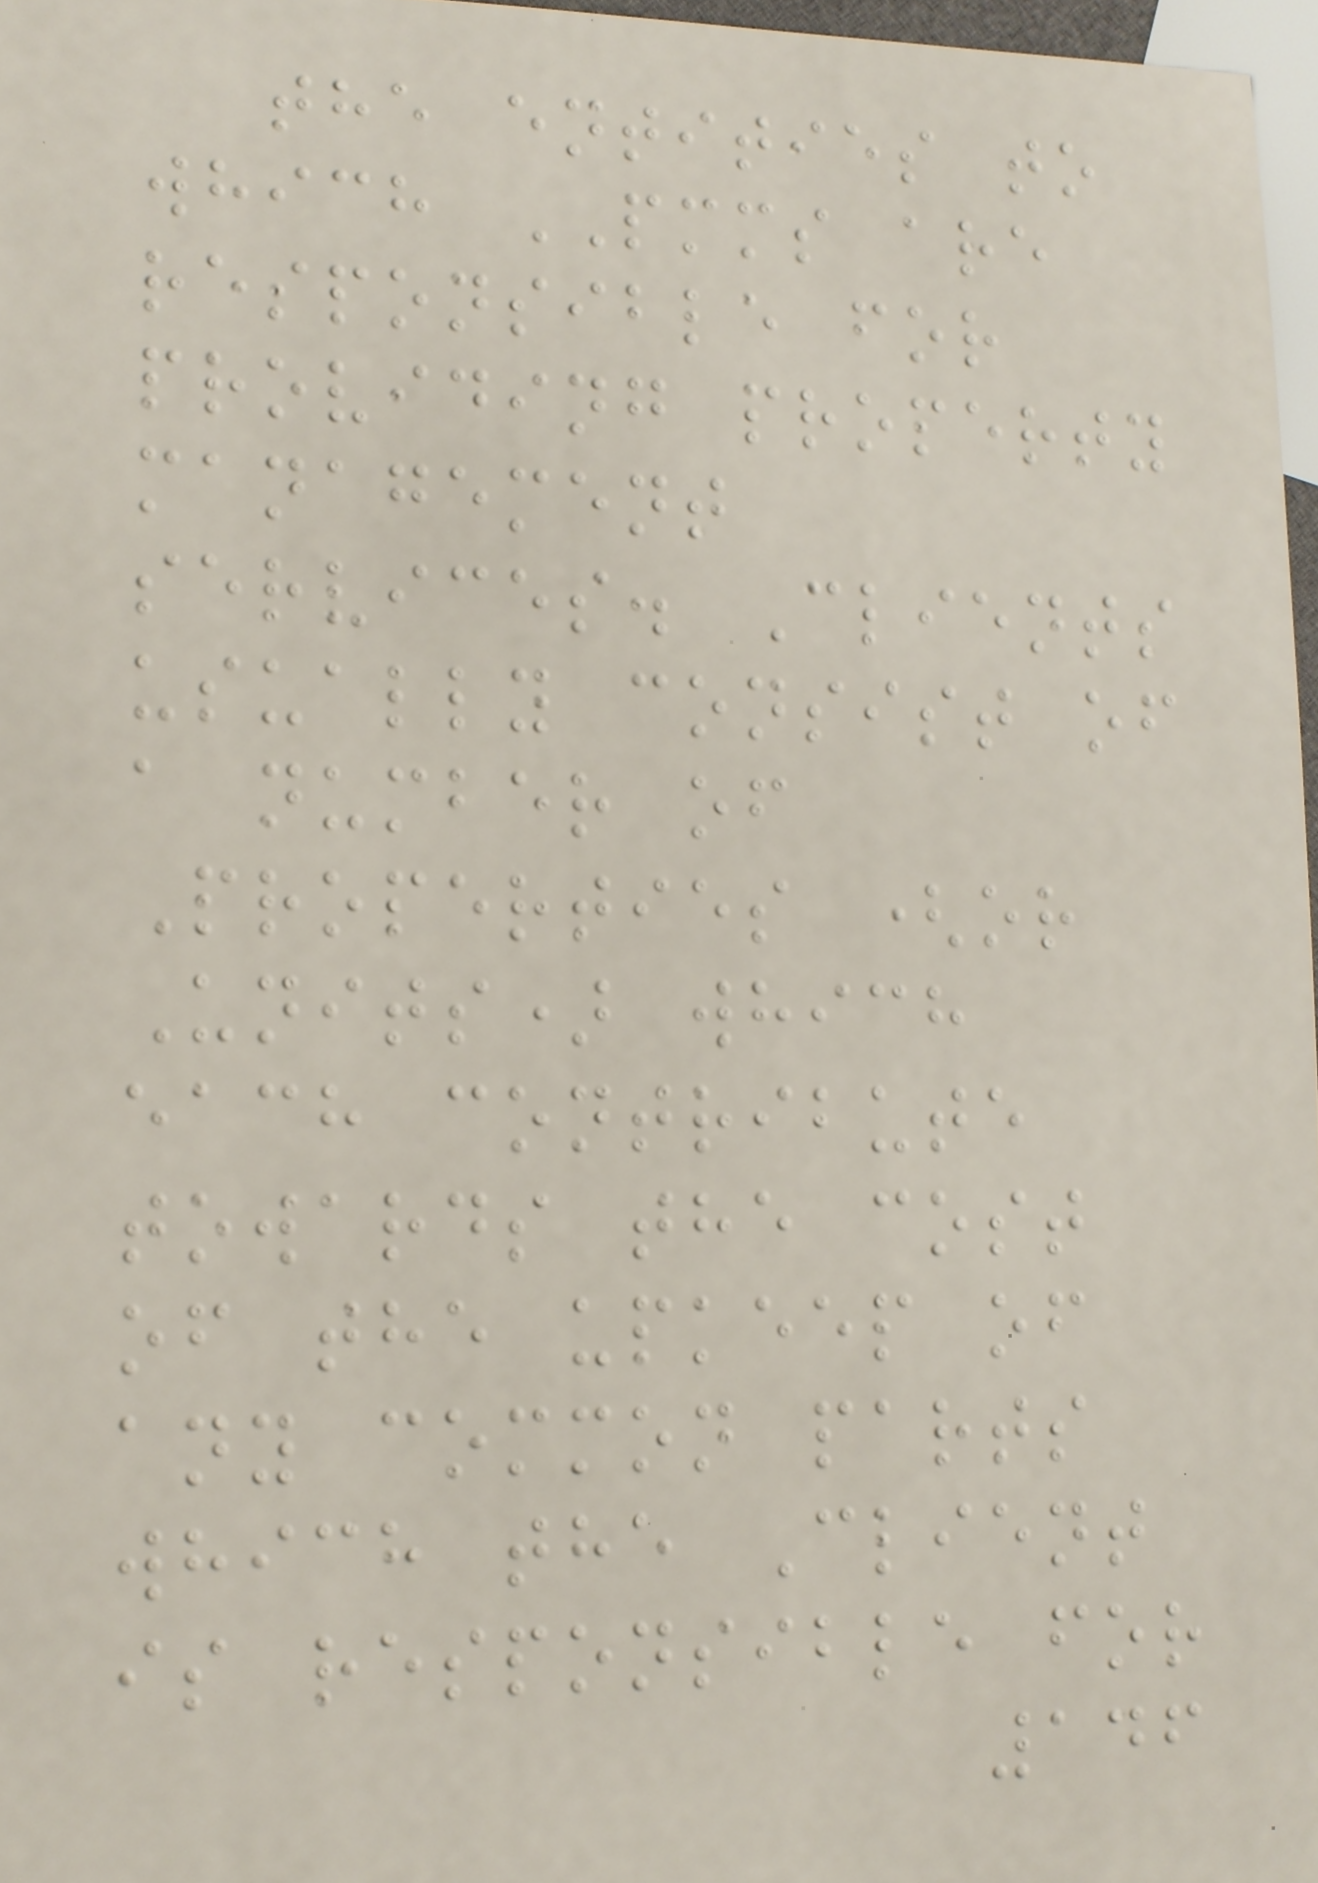the entities to
which PMMS are
responsible for
providing property
management
services. Clients
usually consist of
a number of
Properties (or
Units) which
each contribute
towards the cost
of the upkeep of
any common parts
which the Client
is responsible for
146
